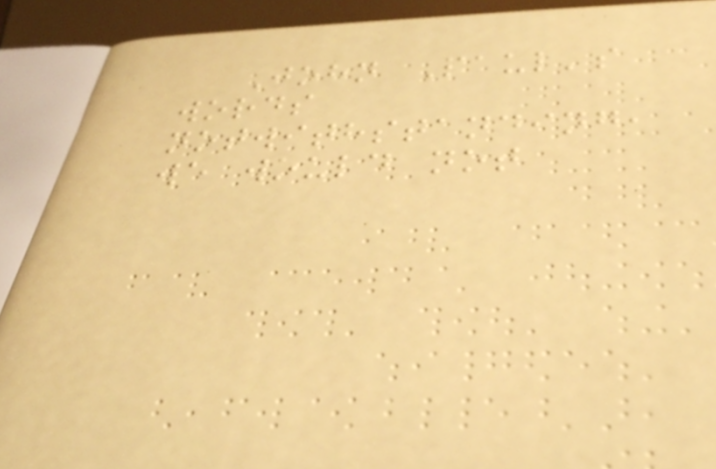John Paul's
words
notwithstanding,
we would not
